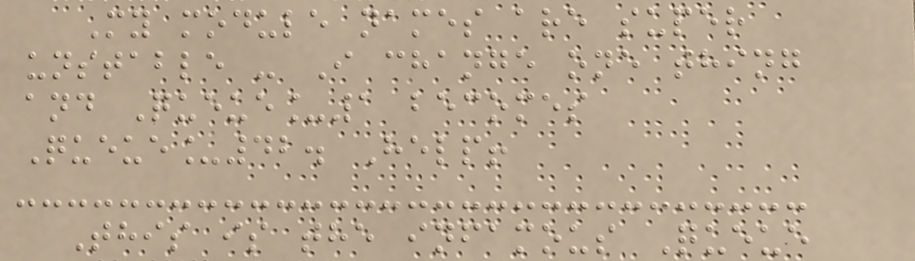My module names are super
unstable - I change one thing
and Queue_1 becomes
Queue_42. Help!
This is the infamous Queue
